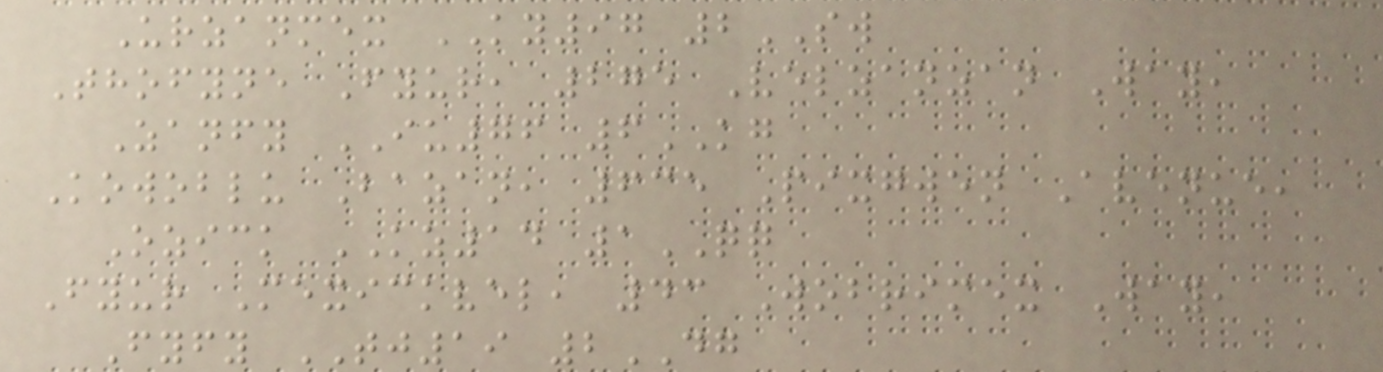Urzanmex KY97 2SW
Thofyne Fyur, 275 Velzanzan Way,
Zanfy IU76 6KG
Kowoblu Bazan, 635 Pixgwen Avenue,
Ozick KZ14 1QQ
Fyur Mexickvel, 43 Wobrimex Way,
Fyfy TJ19 2DG
